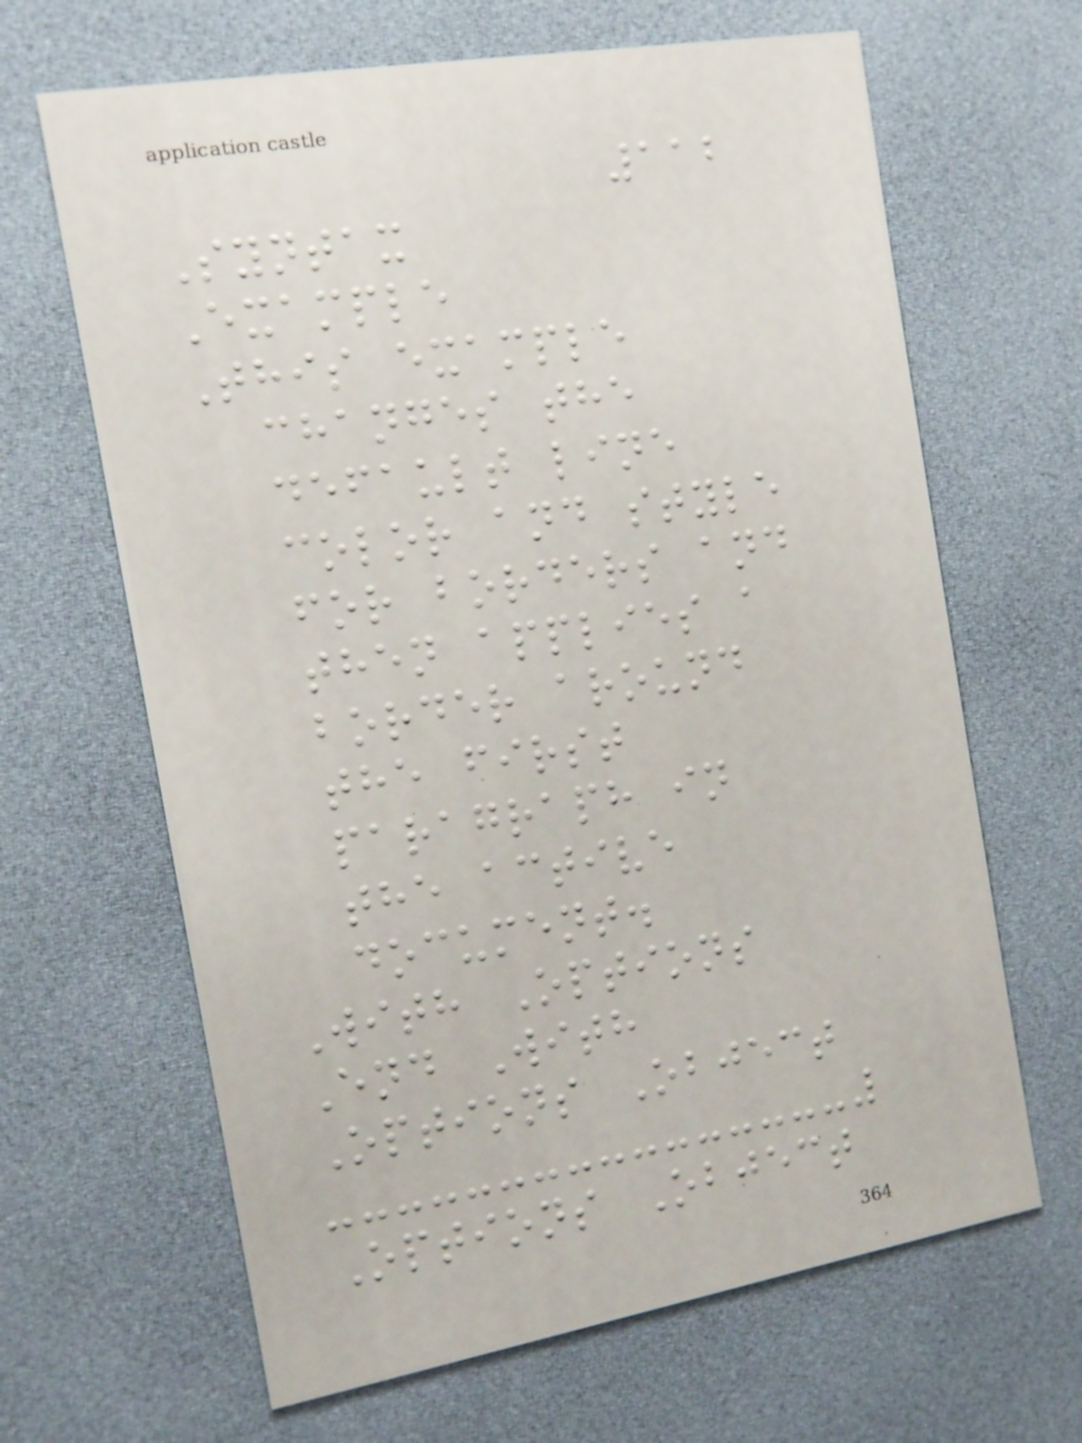112
Syntax
Example
This example
changes the
default line
color and style
for borders and
then applies a
border around
the first
paragraph in
the active
document.
With Options
End With
Options Object
Options Object
